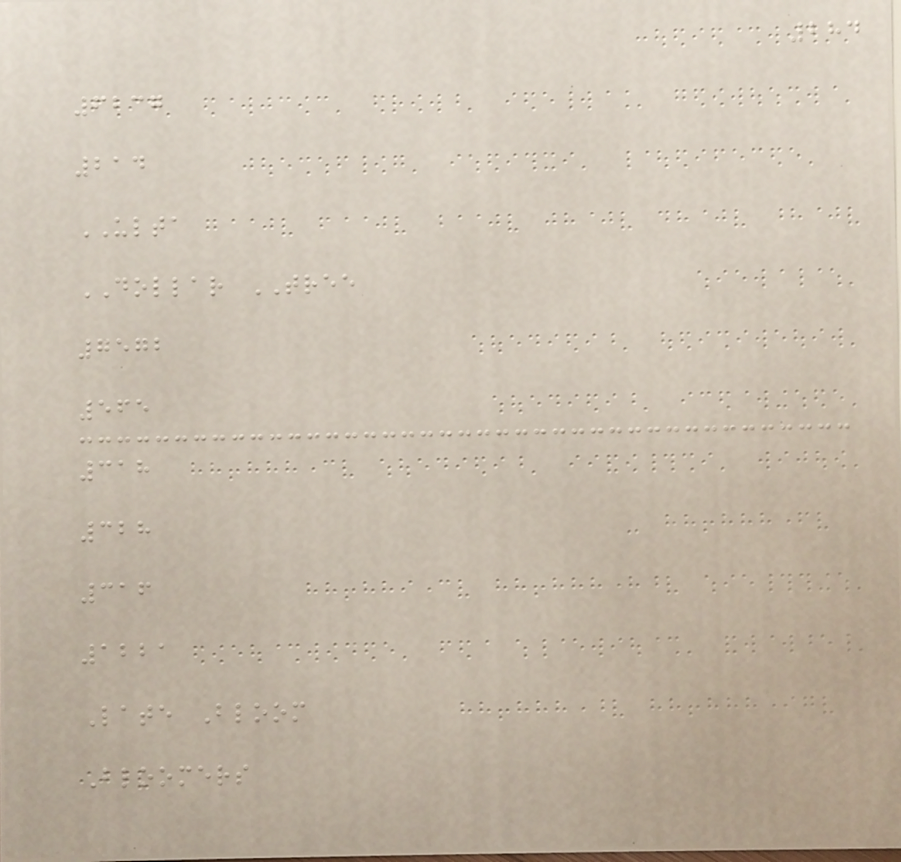284
6237
214
ULTA
DOLLAR TREE
7572
565
318
328
316
1221
Late Bloom
Bloomers
